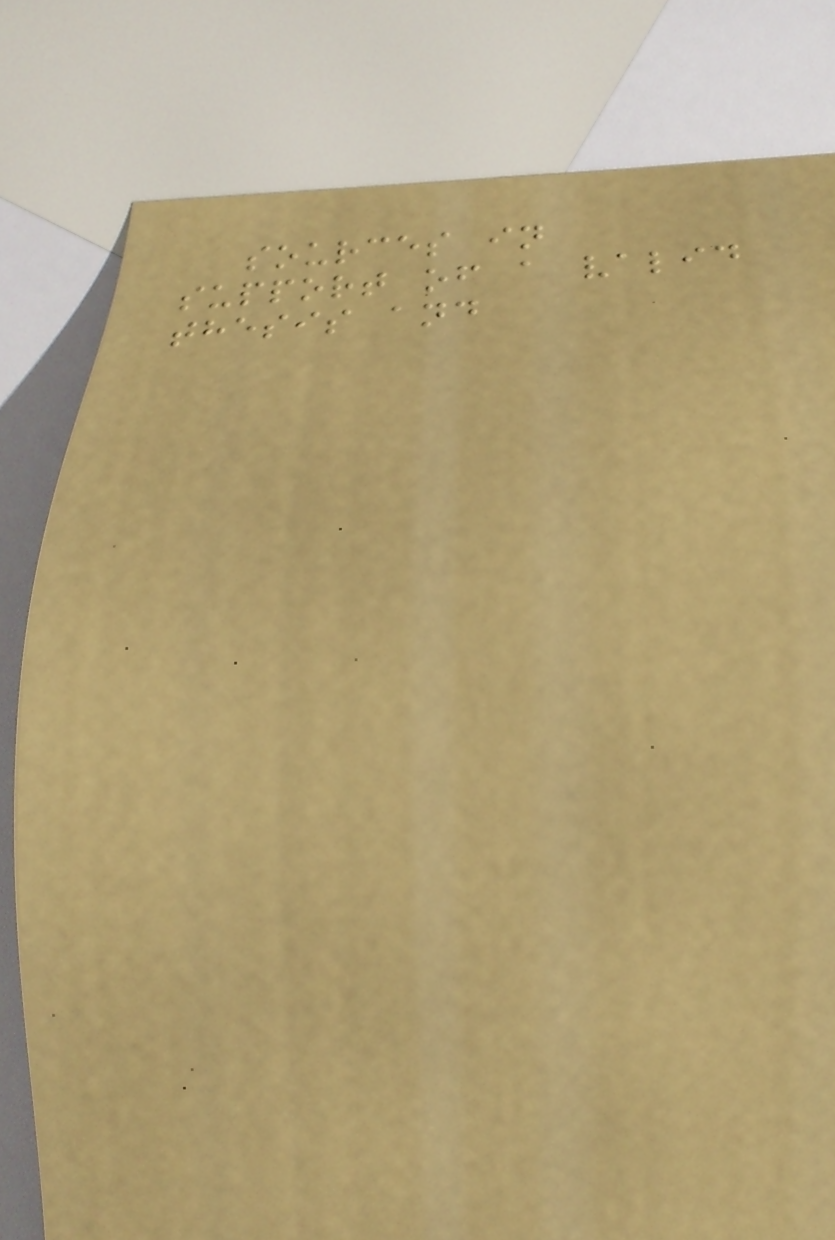sources in
support of a valid
thesis and
